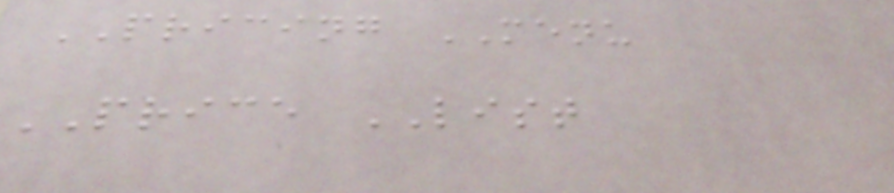PRICING MENU
PRICE LIST
